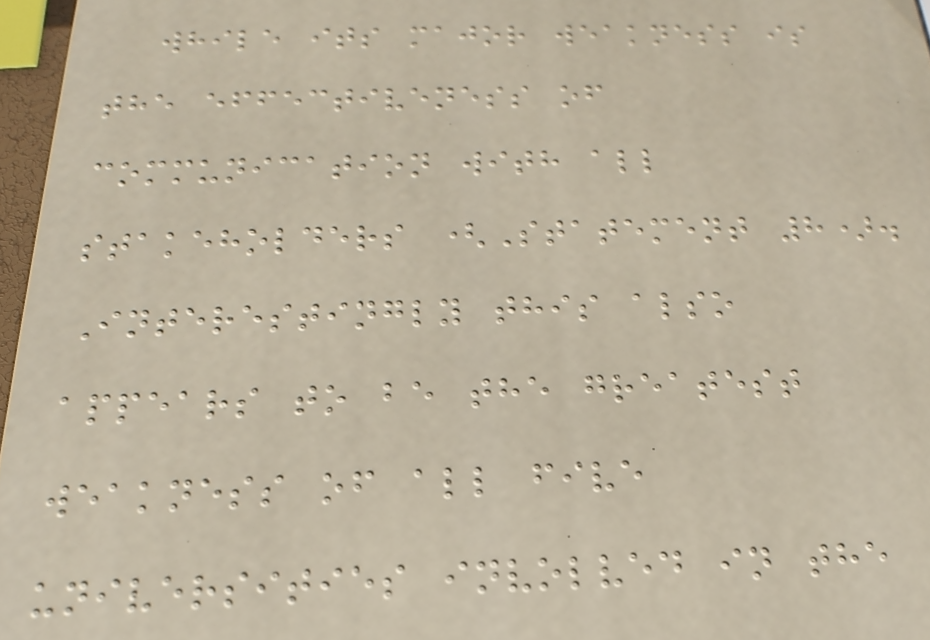while its major weakness is
the effectiveness of
communication with all
stakeholders (Statement 8).
Interestingly this also
appears to be the greatest
weakness of all five
universities involved in the
